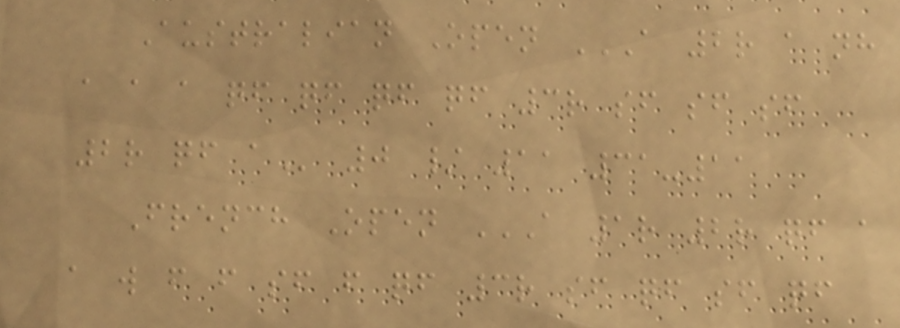Australian Open A 2R A NH
A A A QF QF QF QF 3R SF SF SF
2R QF A 0 / 11 31-11
French Open A 1R 2R QF A
A W F F SF F QF 3R SF QF SF QF
